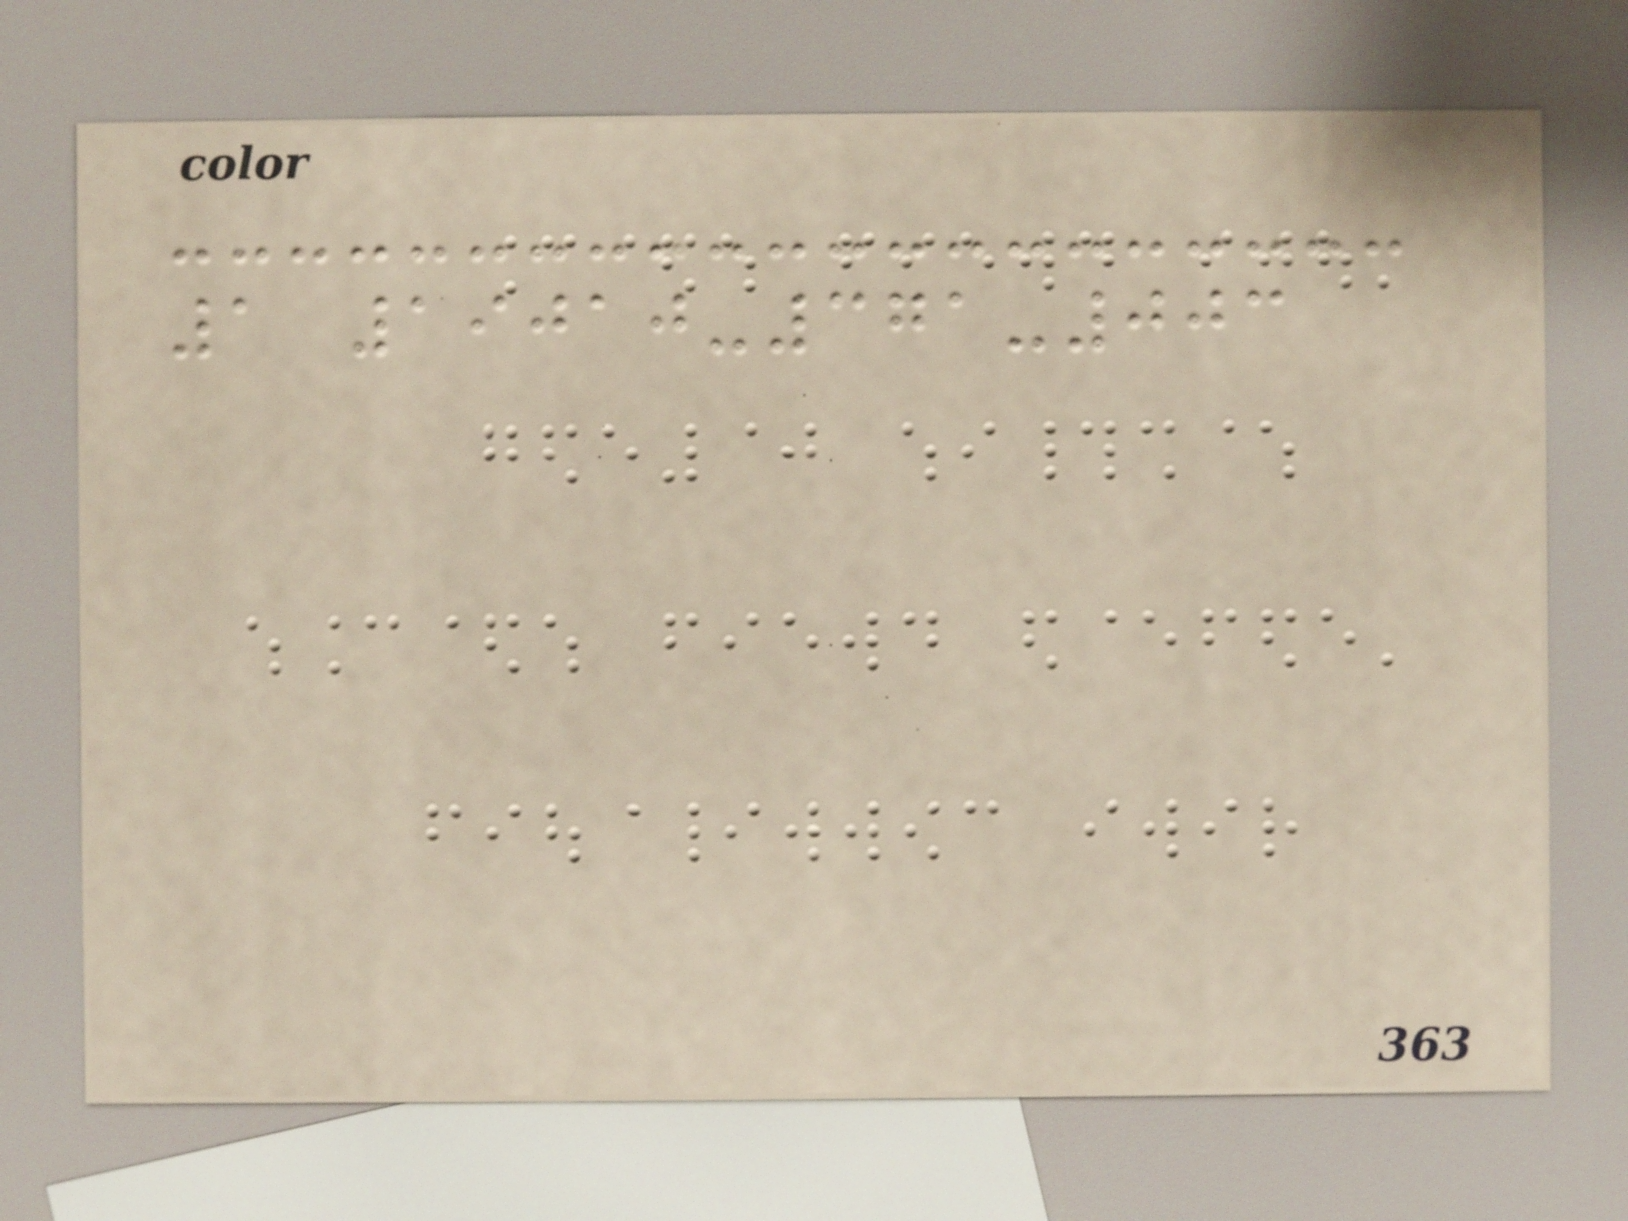1 19010-371-003
